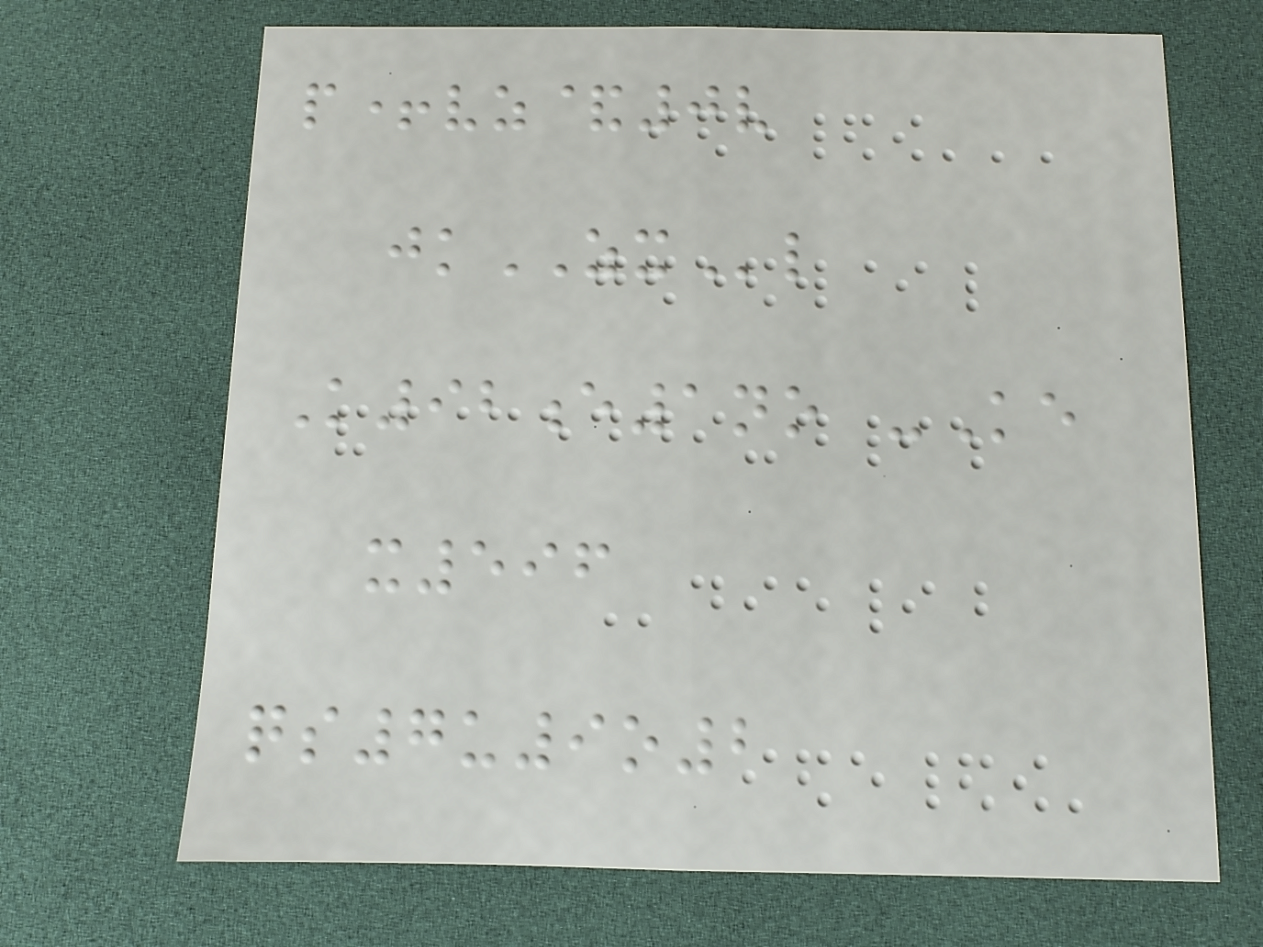p+vz&0v
jkZXl
K92e1no -Ke
x596
qs7u9o2
